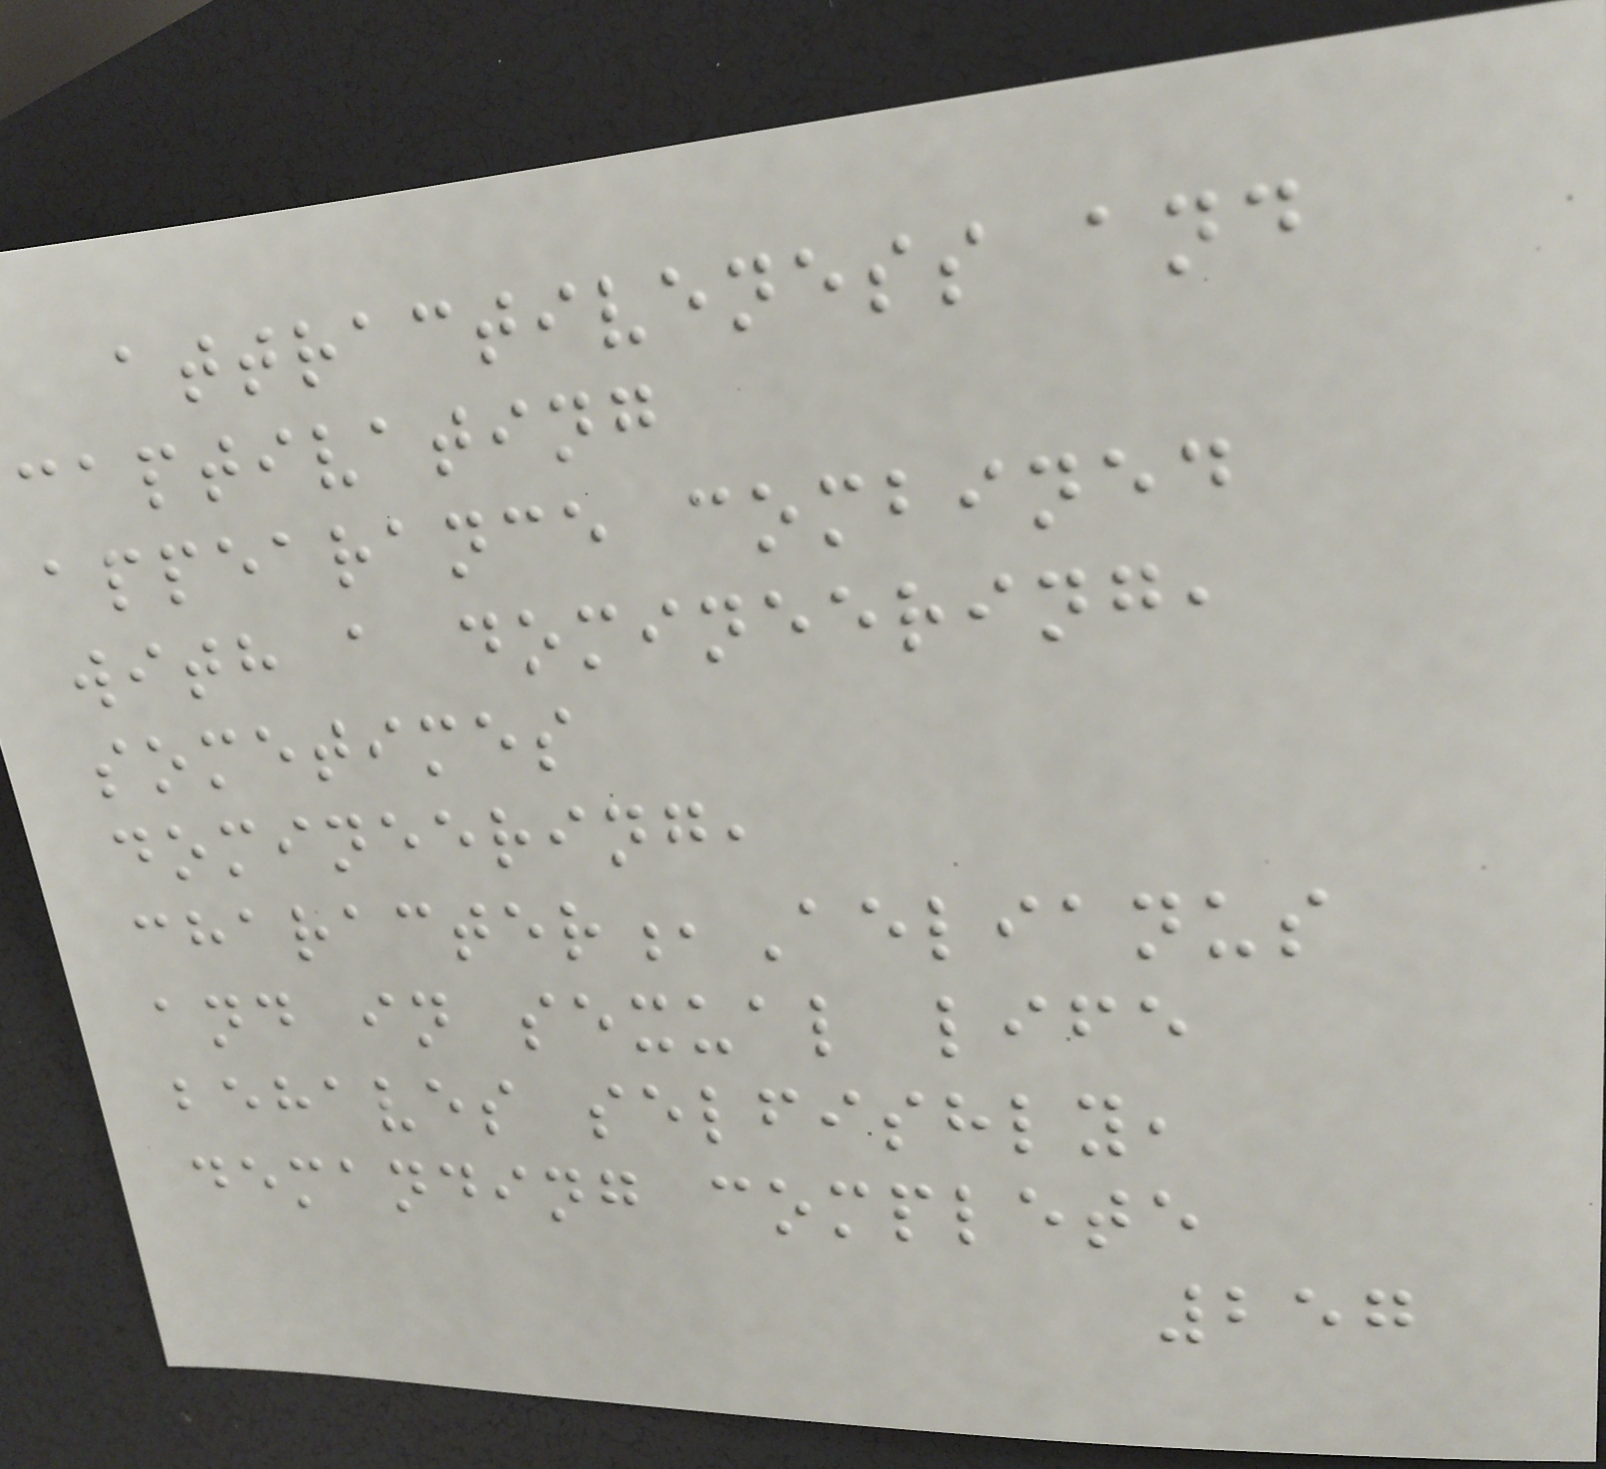attractiveness and
captivating
appearance combined
with a domineering,
sometimes
domineering,
character,Aelianus
and in sexual life
behaves selfishly,
demanding complete
257
